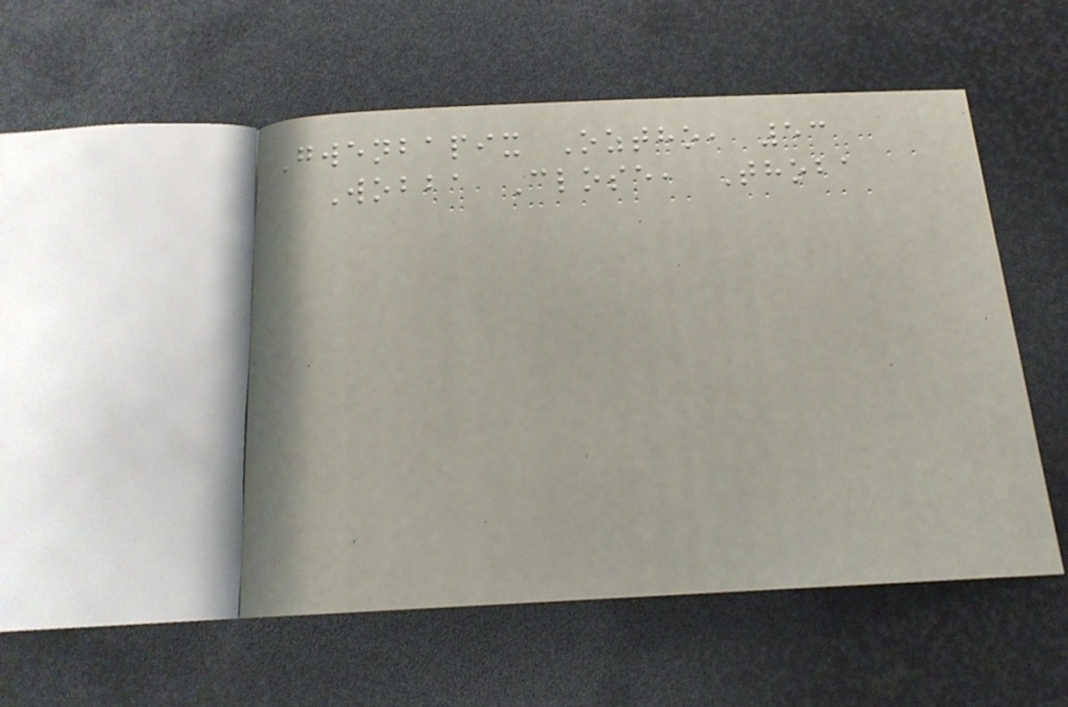Gwenbapix Oztho, 53
Wobba Close, Thoba
